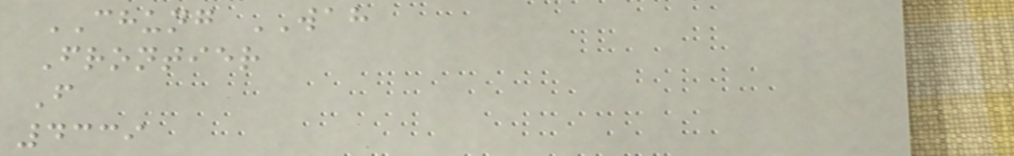CHUNG WAH
Frontier
F
4339
